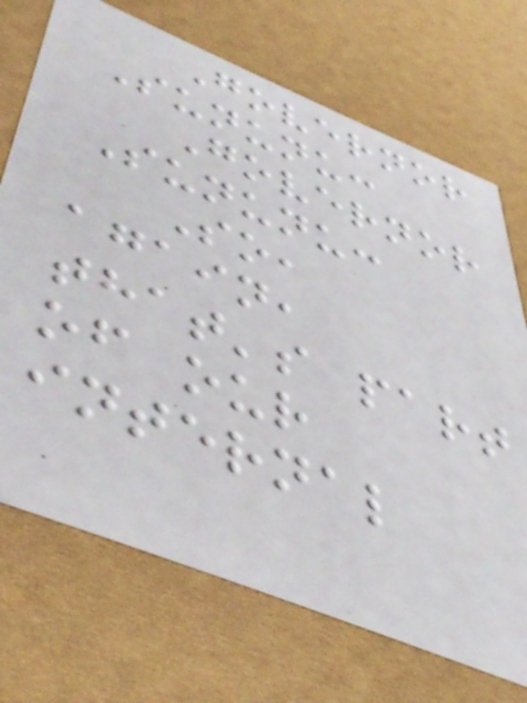Governor
Sununu:
Governor
Sununu:
So,
again,
that's part
of our
internal
